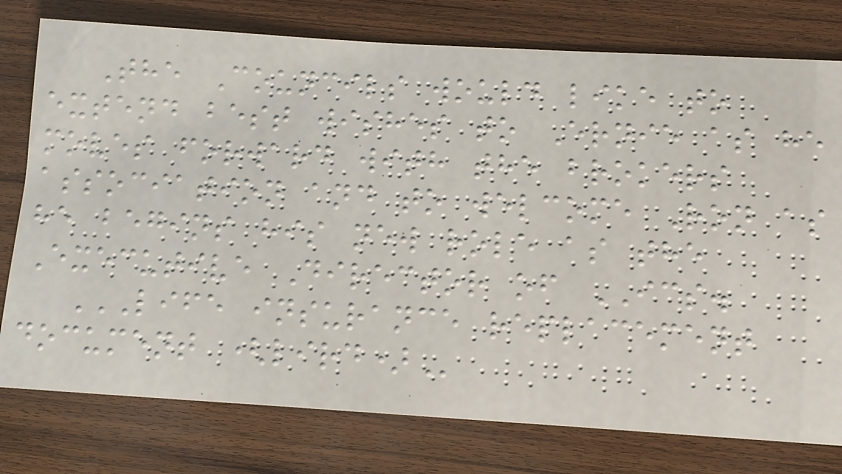The Councils would like to
extend best wishes to Ernie as he
moves forward with the brokers
association and to welcome Ron as
he begins his new role as the
Executive Director of ICS.
LIFE INSURANCE REPLACEMENT
DOCUMENT (LIRD)
